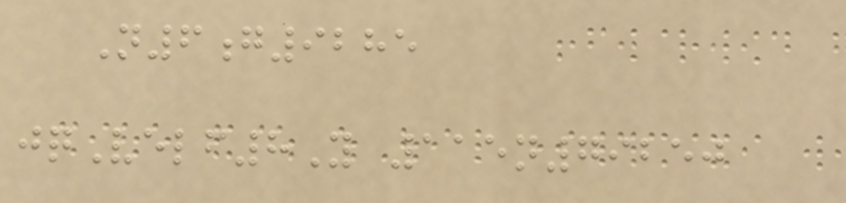N6g9285
jqVelf8Y 115n79250
